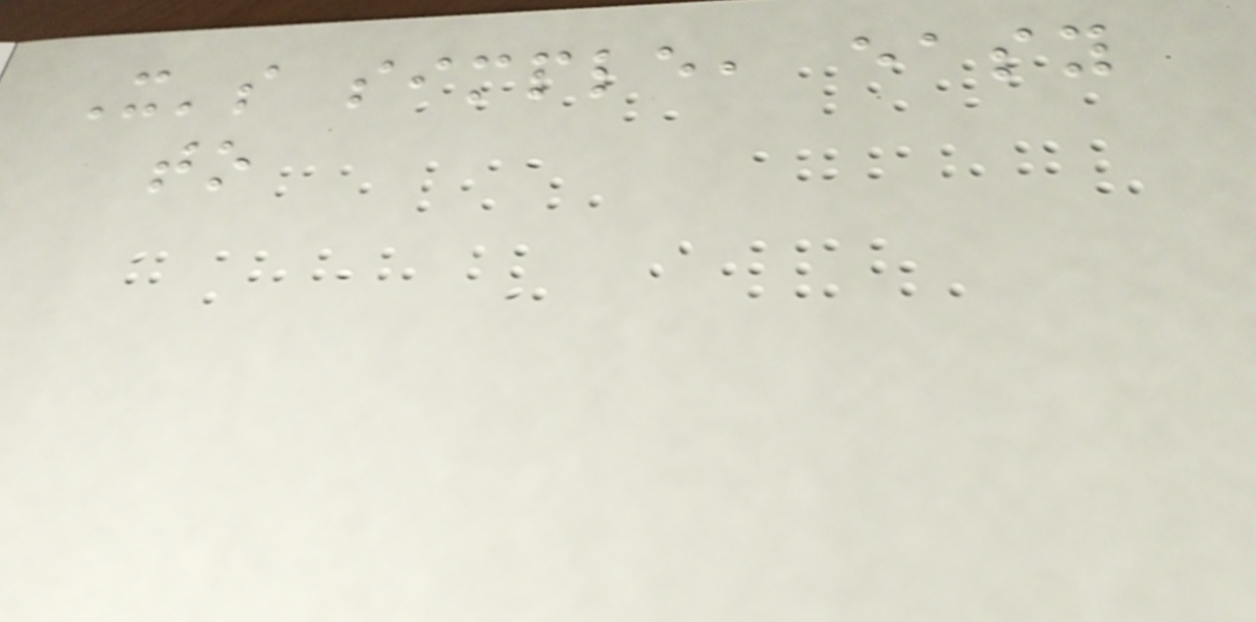It's simple, easy
to
